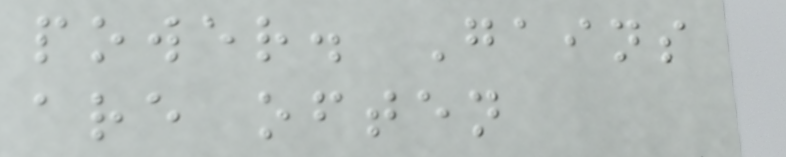power. Gains
are often
